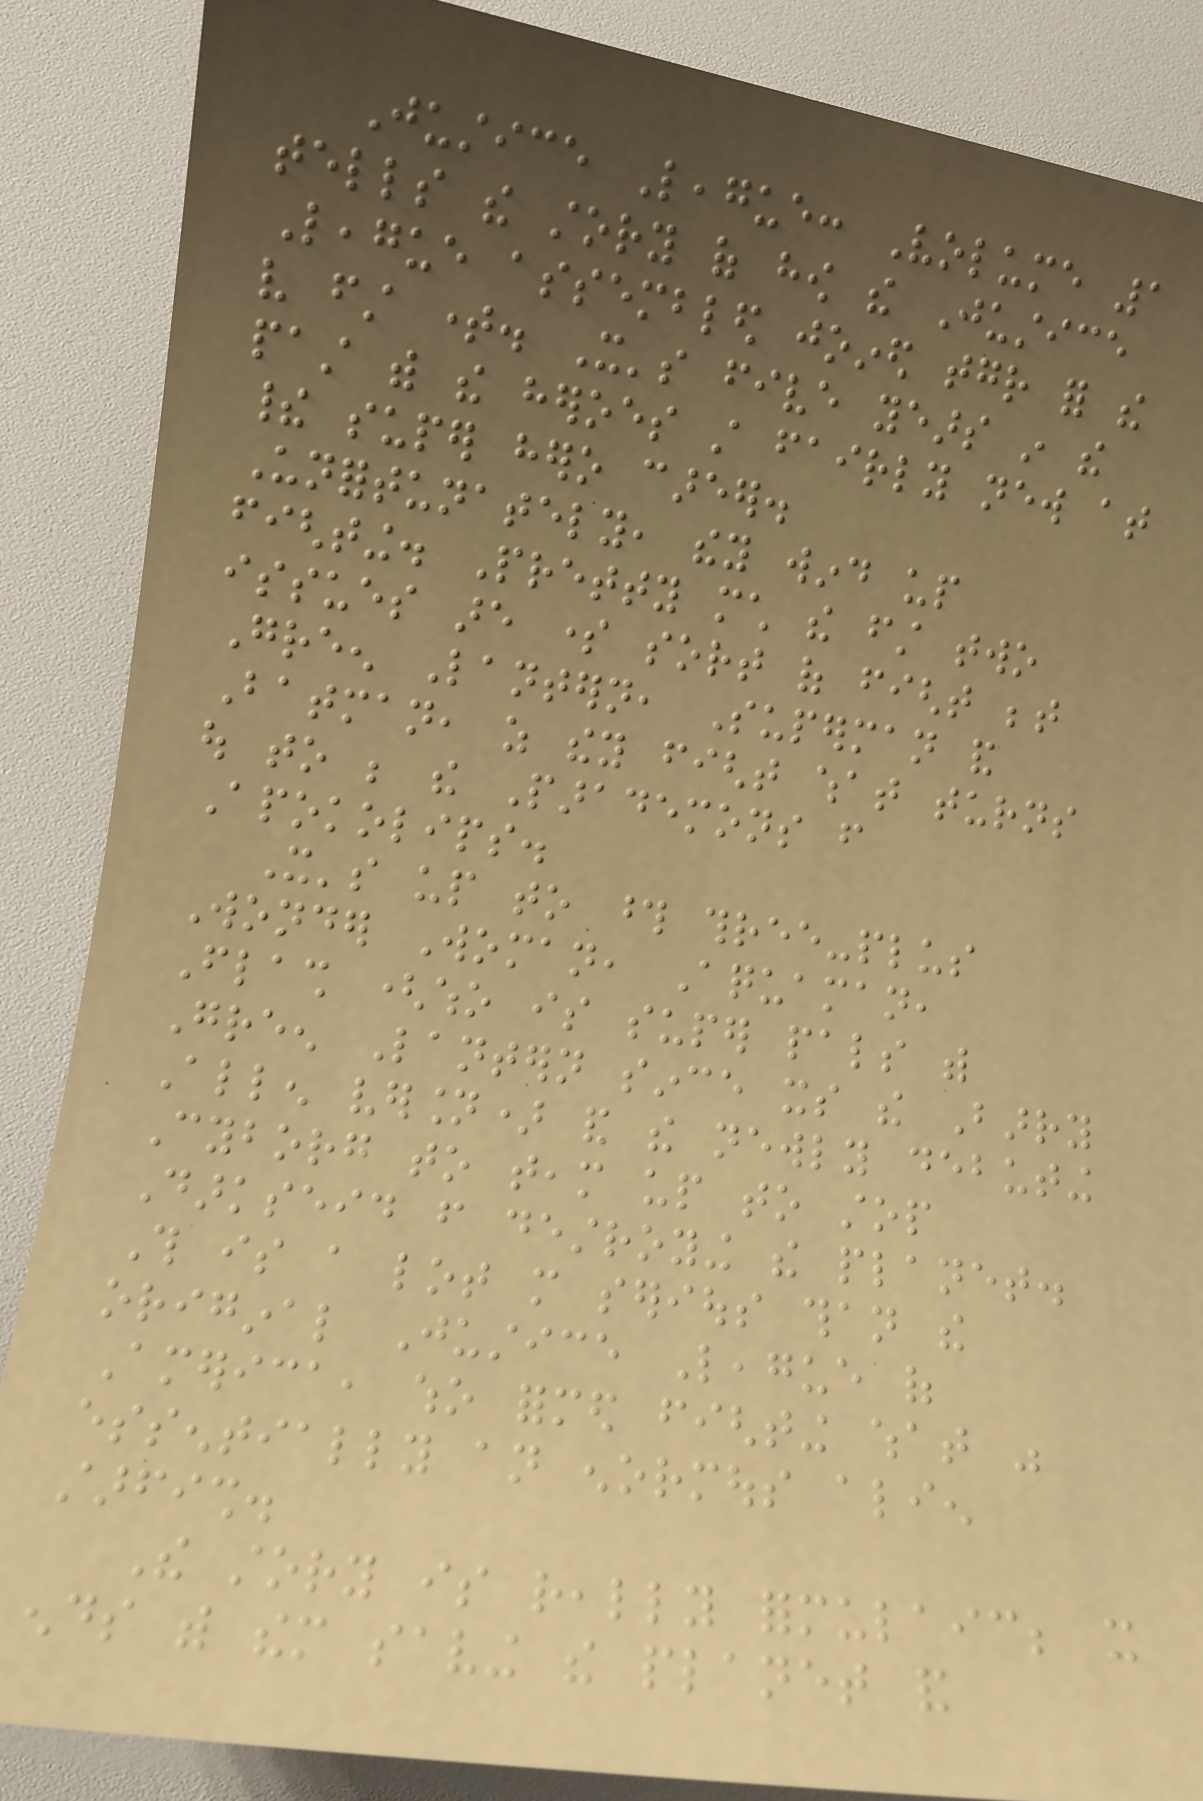Justice League: Volume 1
tells the story of how the Justice
League assembled joined together for the
very first time. It's five years in the
past with the heroes still fairly new at
their super hero career.
Unfortunately, they wind up
fighting. Pretty much the first two
issues are some sort of fight between
Green Lantern, Superman and
Batman, as they fight what turns
out to be the Parademons from
Apokolips.
It's up to those three-plus
Wonder Woman, Aquaman,
Flash (who is super pals with
Green Lantern since its the Barry
Allen version) and the newly debuting
Cyborg to team up to stop
Darkseid from destroying the planet.
This is a lot more serious than the
original Justice League of
America, who formed fighting what was
essentially an enormous alien
starfish.
The story is really formulaic; it
ends with them saving the planet and
